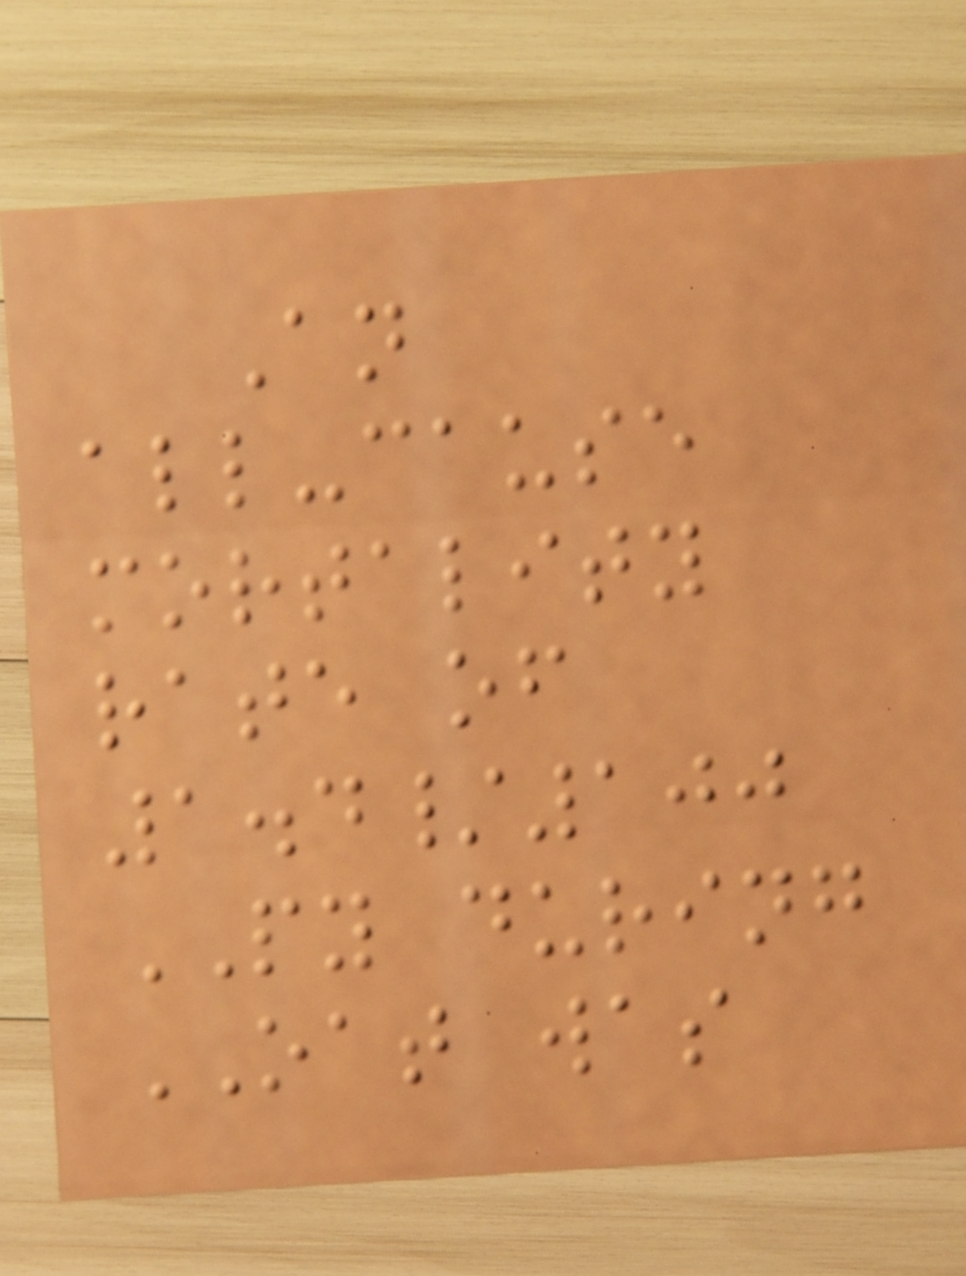An
all-cause
mortality
rate of
1.4/100
PY during
OAT was
